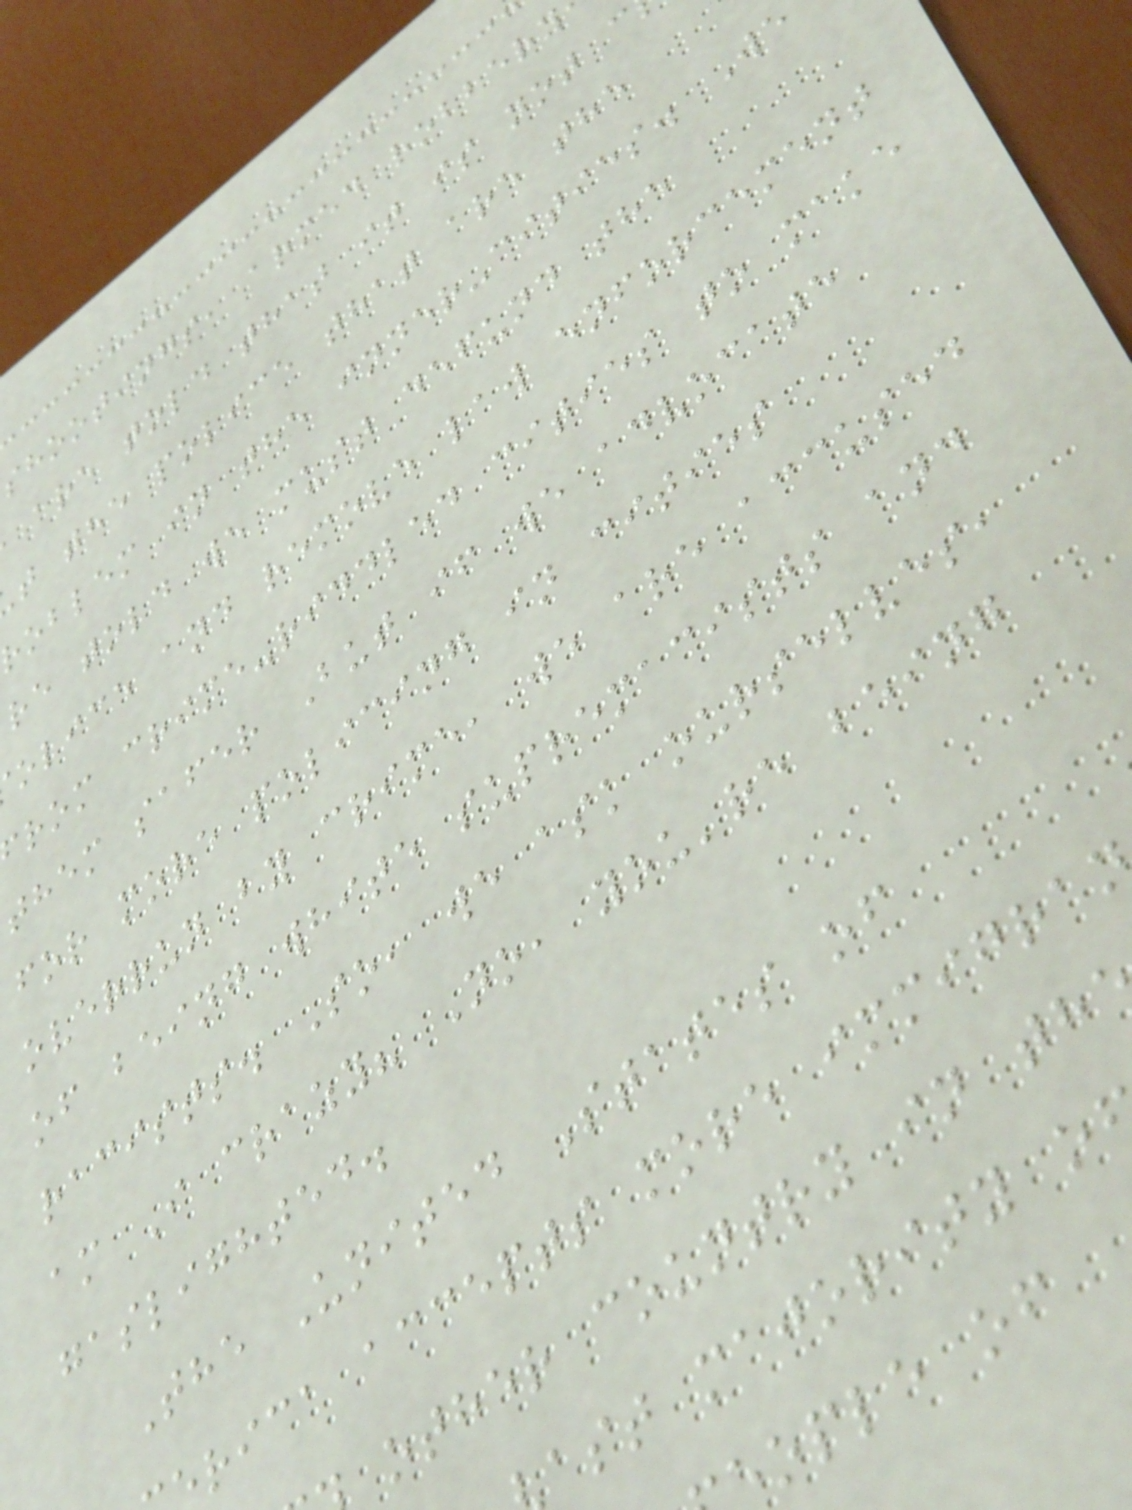shootings, armed robbery
are told that it is not c
t the police that are the
roblem in the inner-cities. We
re told we must defund the
olice and remove law enforcement
rom crime-riddled cities to make
them safer But if we advocate
for more policing in cities
overrun by crime, we are accused
of being white supremacists and
racists. So, we ask ourselves,
am I crazy? No, you're being
gaslighted.
The United States of
rica accepts more immigra
other country in th
ast majority o
ople of
